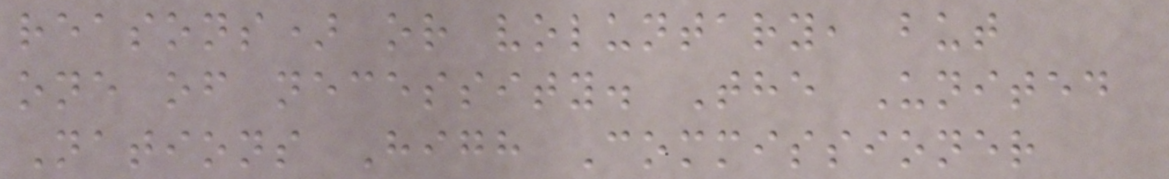reasons) or voluntary, but
one of necessity. The United
Nations High Commissioner
